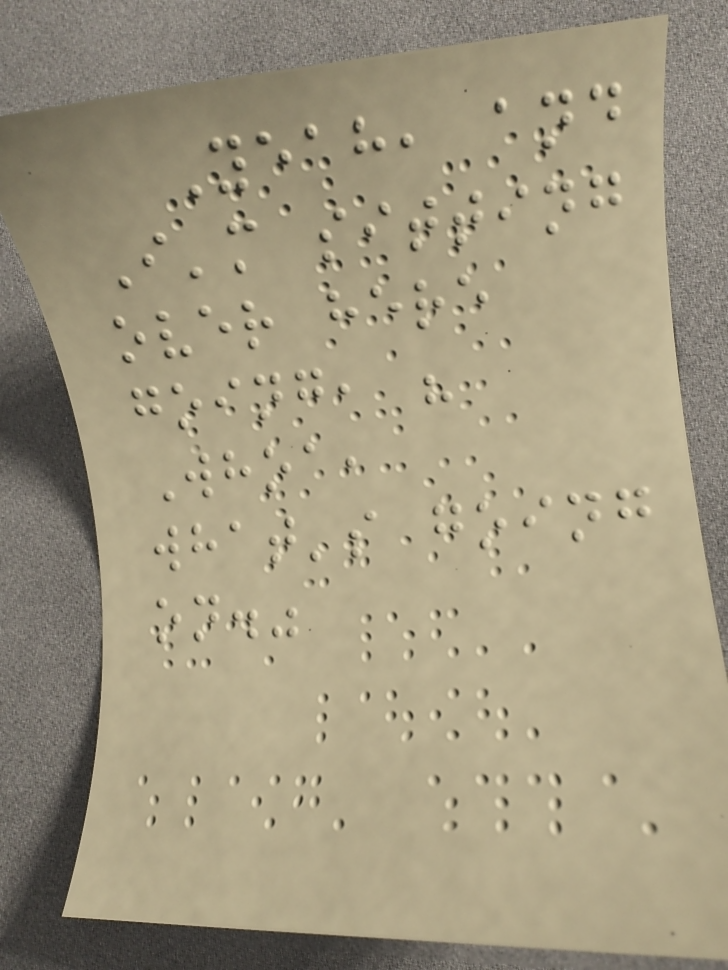Yeah, and
I'm sitting
over here
going, "
Whoa,
what's going
on."
